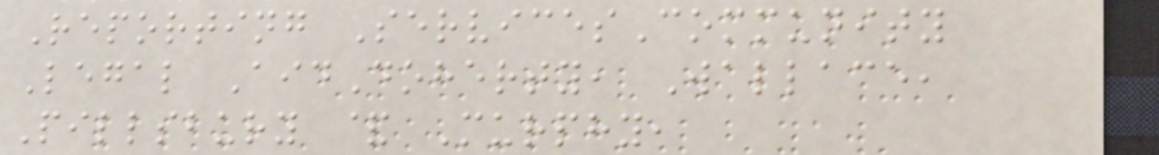Reporting ServicesCommunity
Legal AidDoherty, Wallace,
Pillsbury & Murphy,
